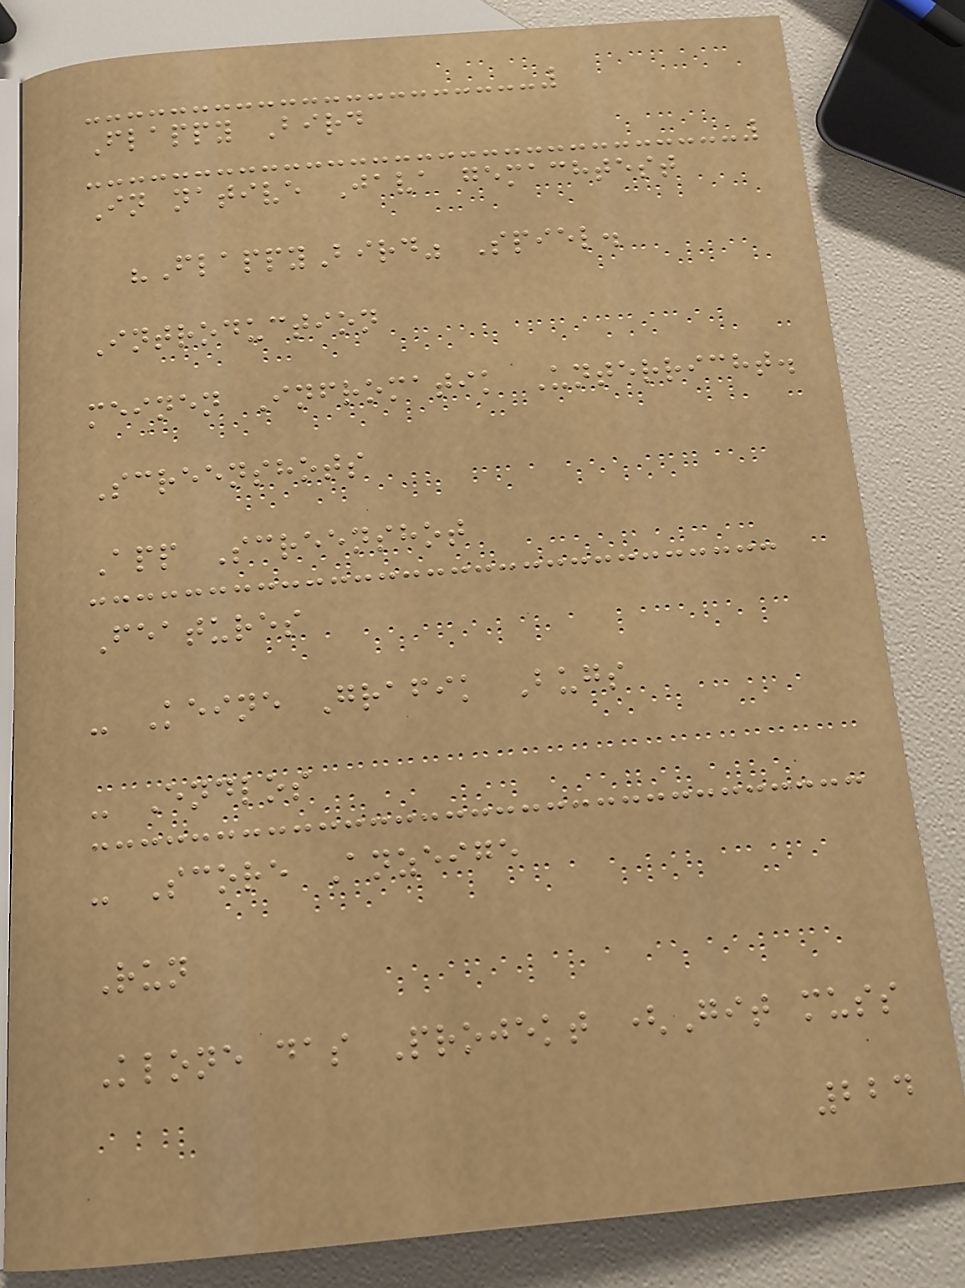Flappy Bird
In native Java gemachtest
"FlappyBird" Spiel.
Introduction
meinen Infromatik Unterricht.
Screenshots
App Screenshot
Features
- Keine Grafik Bugs
- Endlos
- Score Anzeige
Run
Klone das Projekt (Git muss
224
